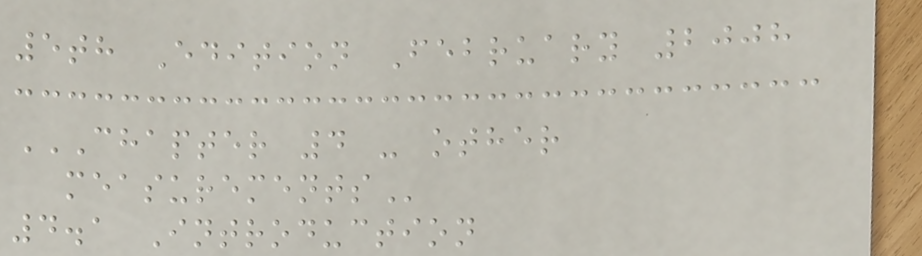5th Edition February 2008
CHAPTER 4 - OTHER
MEASUREMENTS
4.1 Introduction
